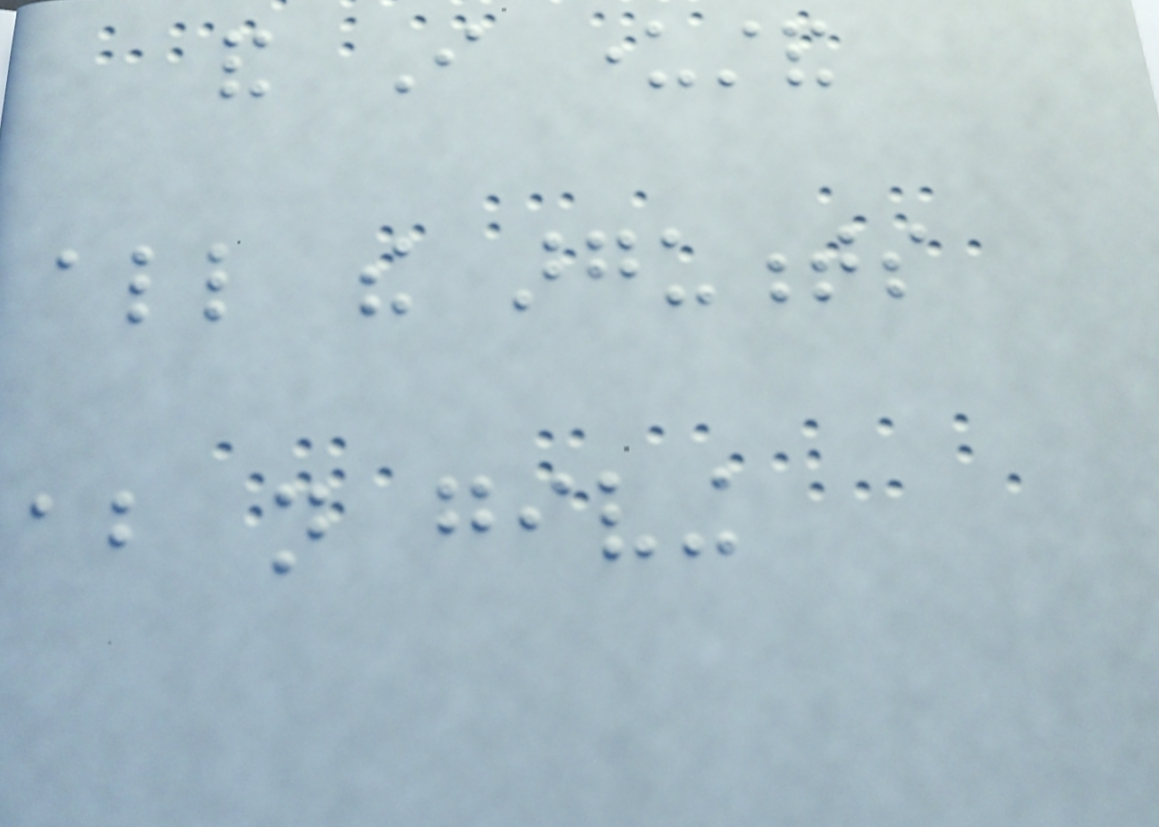and I understand
all the arguments
about not giving
